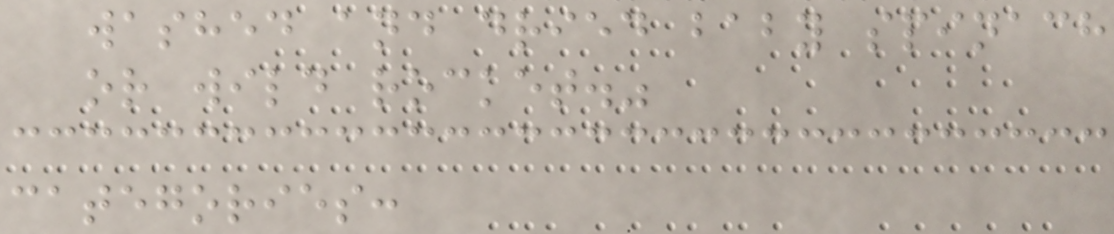washed and dried baby spinach
or wild rocket."
categories:
